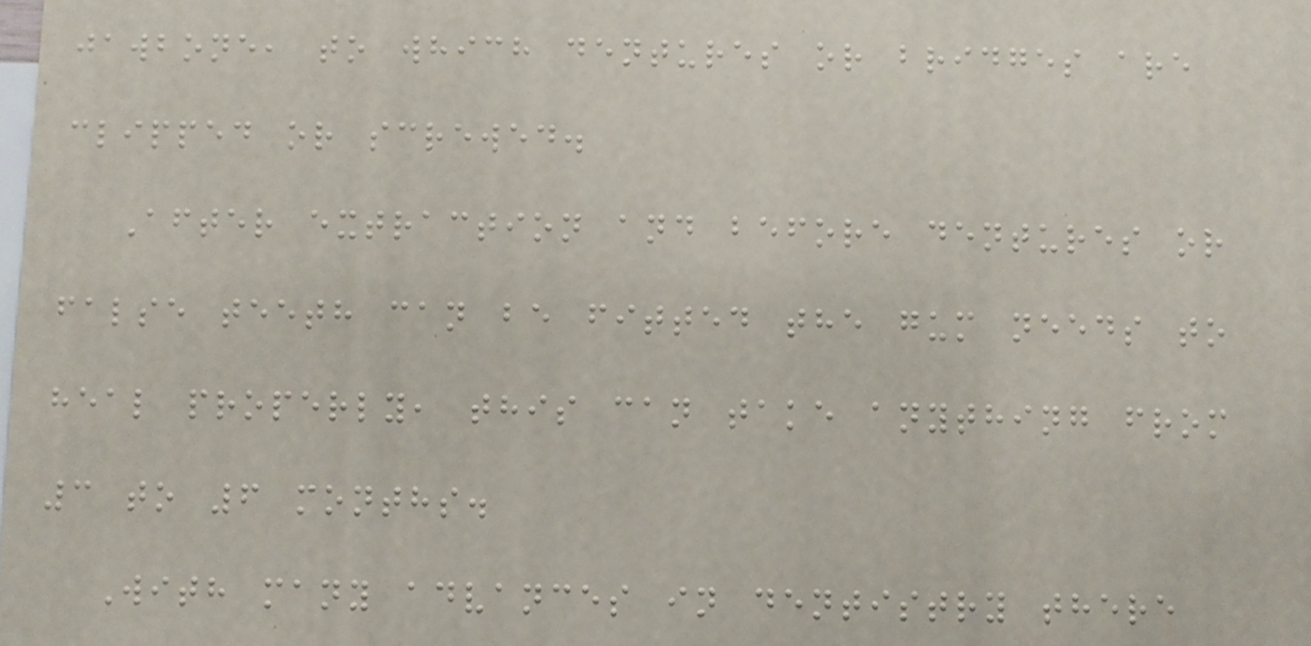jawbone, to which dentures or bridges are
clipped or screwed.
After extraction and before dentures or
false teeth can be fitted the gum needs to
heal properly, this can take anything from
3 to 6 months.
With many advances in dentistry there
